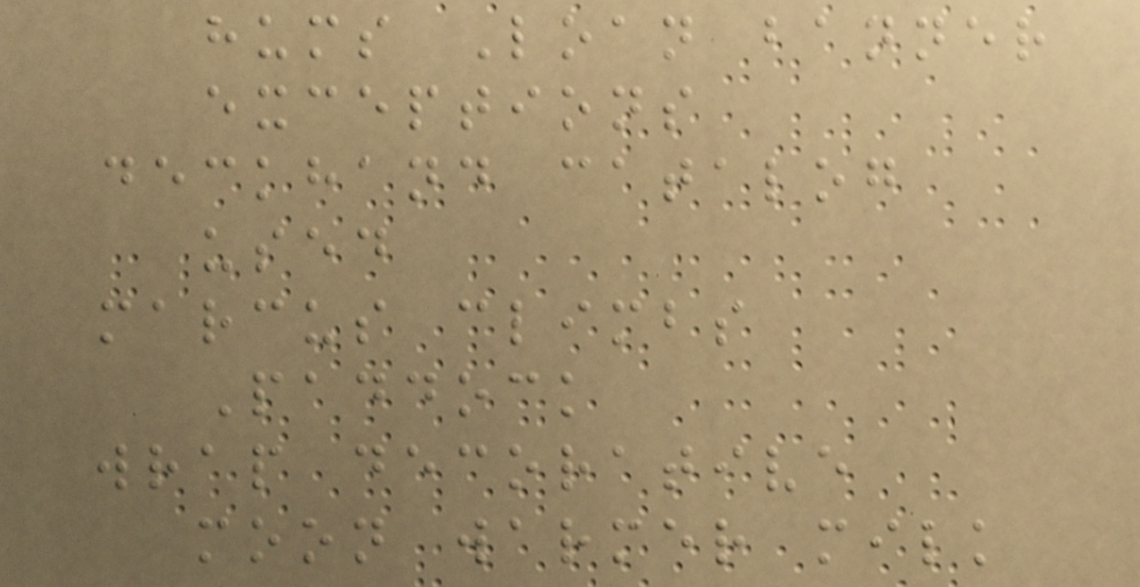hums Loan banner
exceptions
deckhand catalog
used
marcus climbs
Paddock
wrap decorative
moon warmer milk
